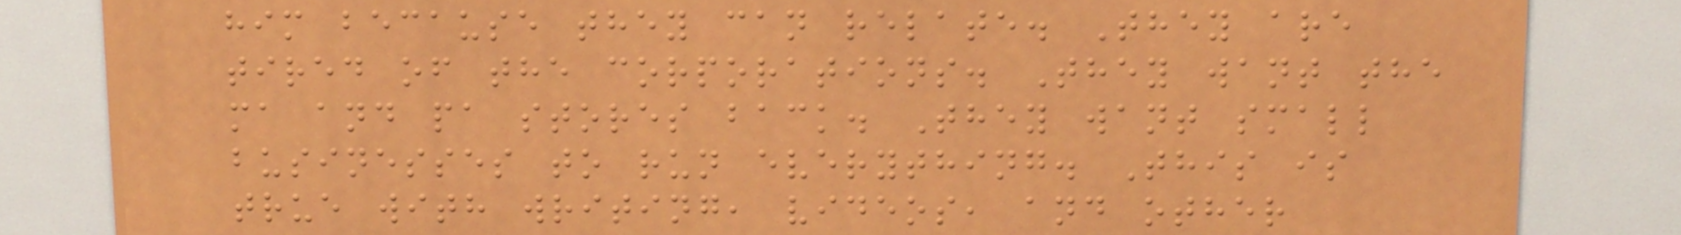him because they can relate. They are
tired of the corporations. They want the
ma and pa stores back. They want small
businesses to run everything. This is
true with writing, videos, and other
